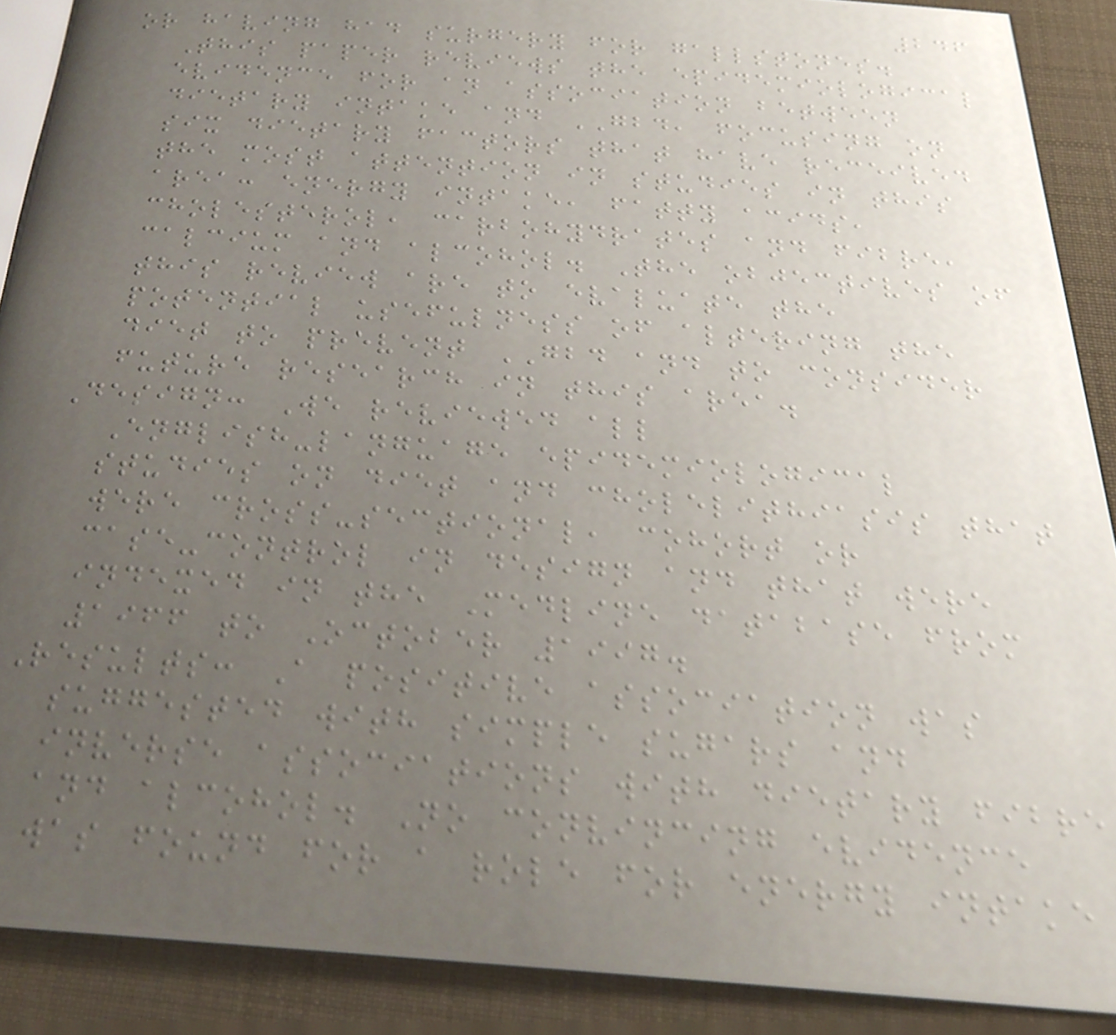246
or having had surgery for gallstones.
This paper reviews the epidemiological
evidence for an association between
dietary intake and GBD, focusing on
six dietary factors that have received
the most attention in studies in this
area: energy intake, fatty acids,
cholesterol, carbohydrates and fibre,
calcium and alcohol. The objectives of
this review are to evaluate the
potential usefulness of altering the
diet to prevent GBD and to consider
future research in this area.
Design: We reviewed all
English-language epidemiological
studies on diet and cholelithiasis that
were cross-sectional, cohort or
case-control in design and that were
indexed in the Medline database from
1966 to October 1997.
Results: A positive association was
suggested with simple sugars and
inverse associations with dietary fibre
and alcohol. No convincing evidence
was found for a role for energy intake
